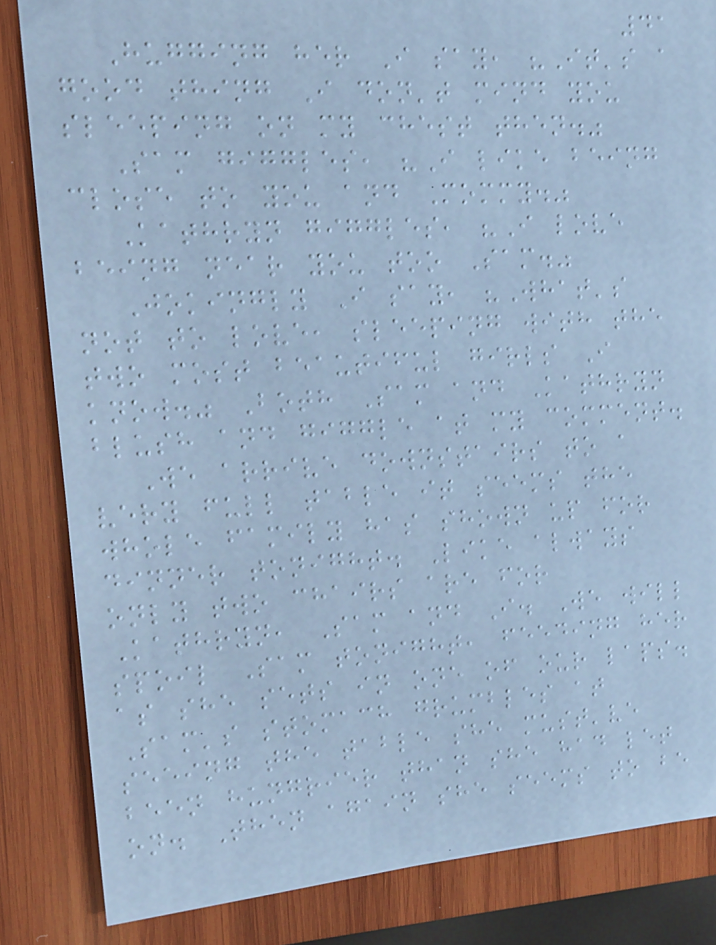41
Hugging her I say, "It's a
good thing I don't mind you
sleeping on my chest then."
Sam giggles, "I like being
close to you and Mommy."
Kathryn giggles, "I love
being near you too Sam."
Jokingly I say, "What's
not to love, sleeping with the
two most beautiful girls I
know." Both Sam and Kathryn
blush and giggle at my comment.
We arrive downstairs to a
very full table it seems the
whole family has shown up for
dinner tonight. Like always
only two chairs are for
Kathryn, Sam and I. We will
spoil Sam tonight, feeding her
as she sets in one of our laps.
Sam's stomach grumbles at
seeing the table she must've
been hungrier than she had let
on. Then again she seems to be
